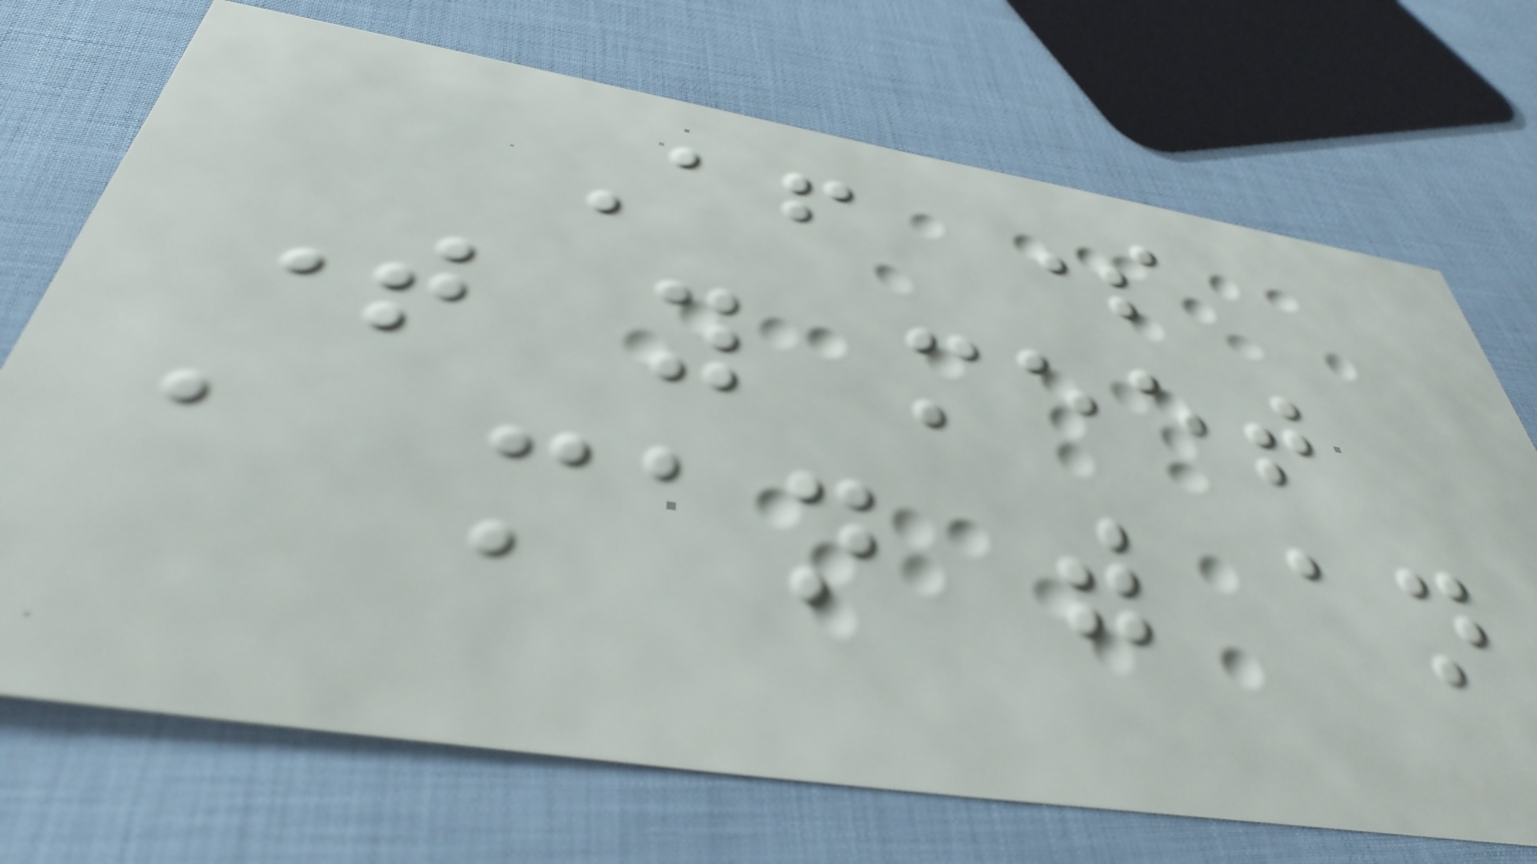After some
time you meet
a man with an
